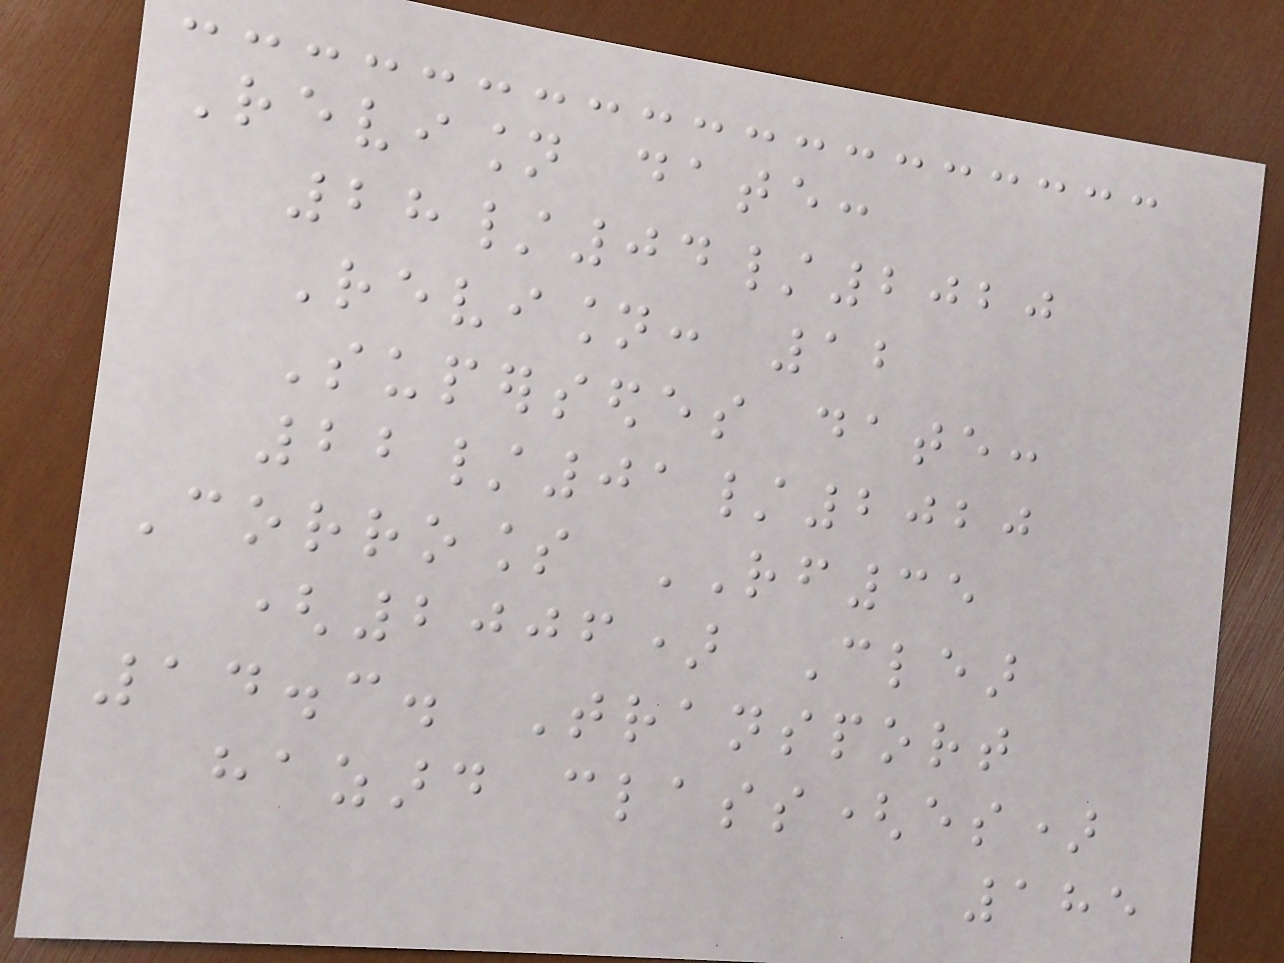Revision date:
28/04/2020
Revision: 12
Supersedes date:
22/01/2020
Corroless RF35
(2006) Clear
14.3. Transport
hazard class(es)
185
